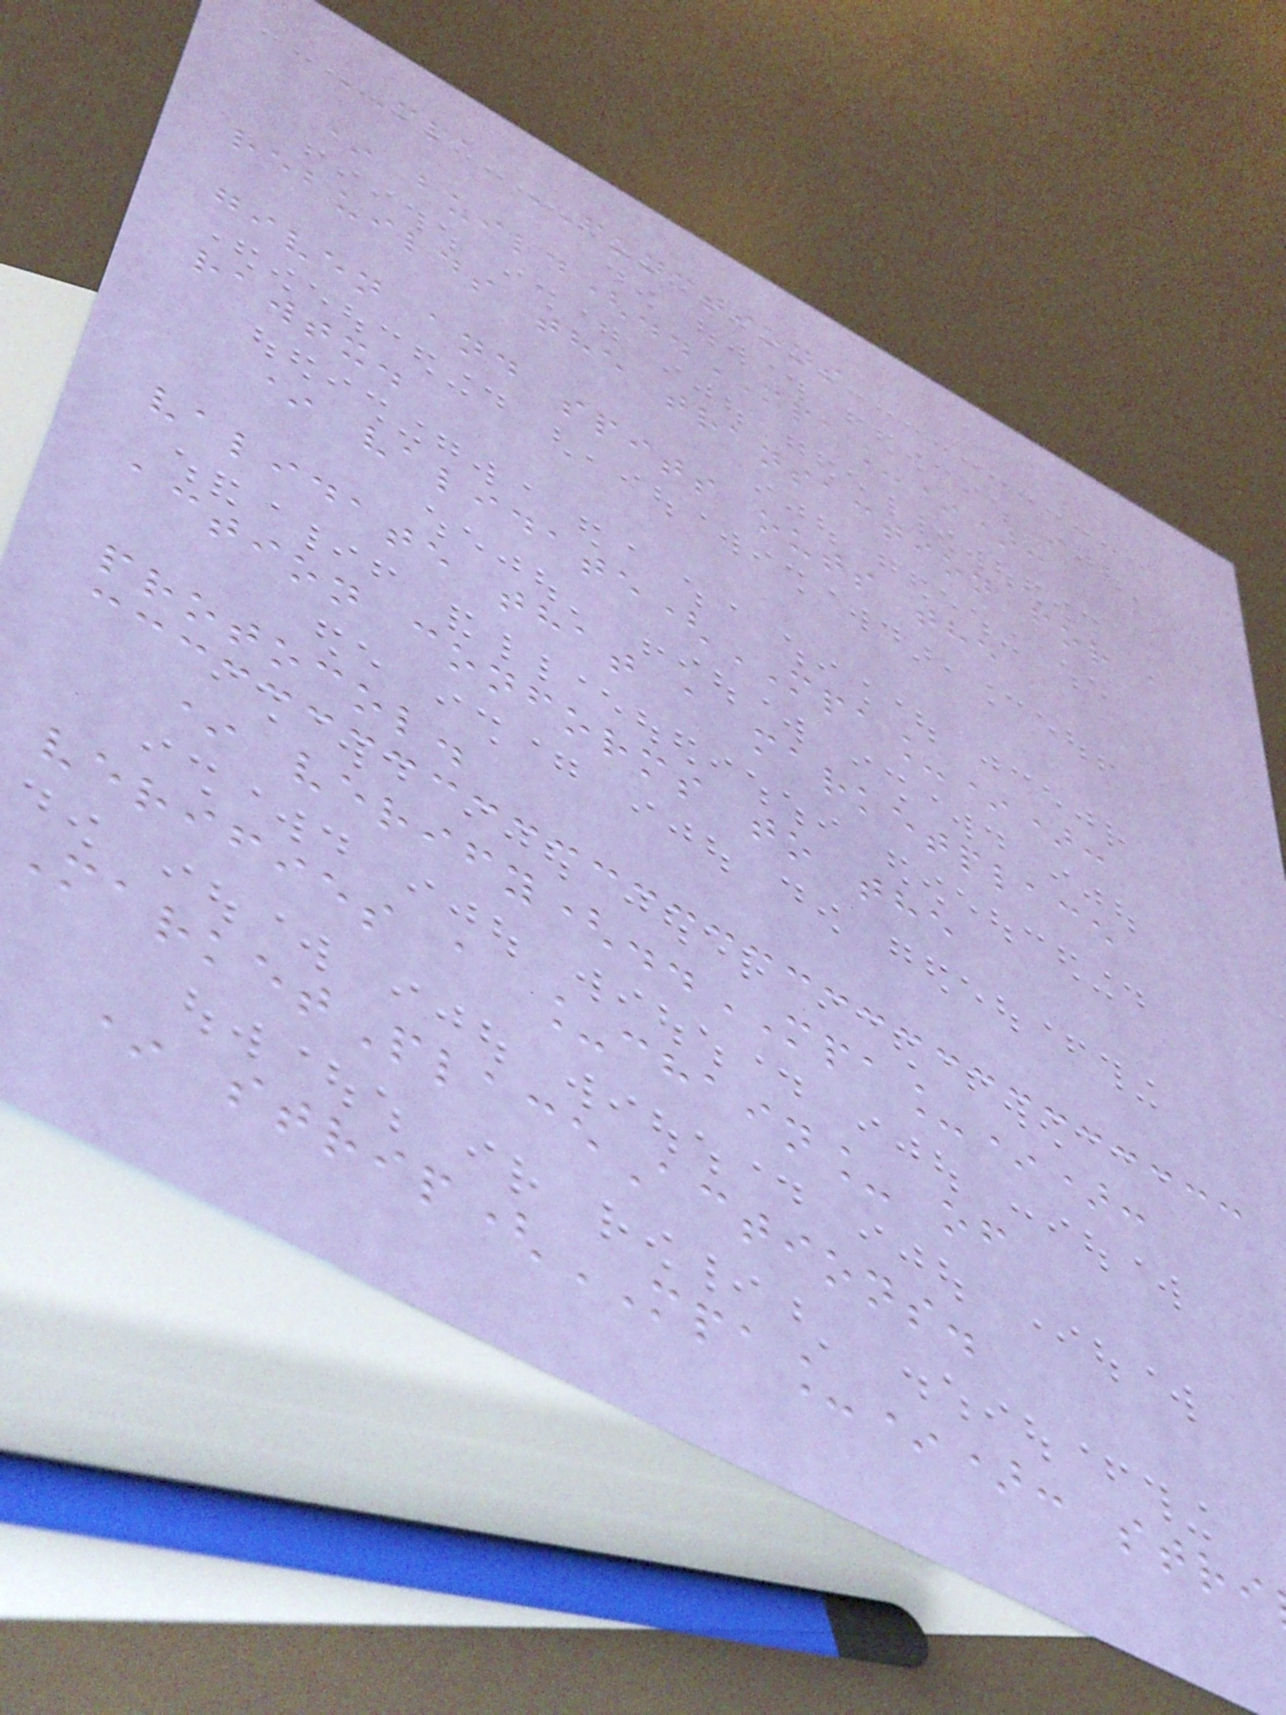MPA FUNCTIONS
* build(..MPA_*):
rebuilds the transaction for a
given and spits outs the
rawtx.
* validate(MPA_*):
validate that a marketplace
action conforms to the
protocol.
* verify(..MPA_*):
verifies a _chain_ of
MarketPlaceActions.
* strip(MPA_*): stri
